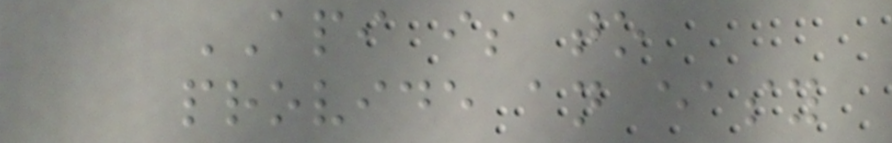API is to
provide an easy
